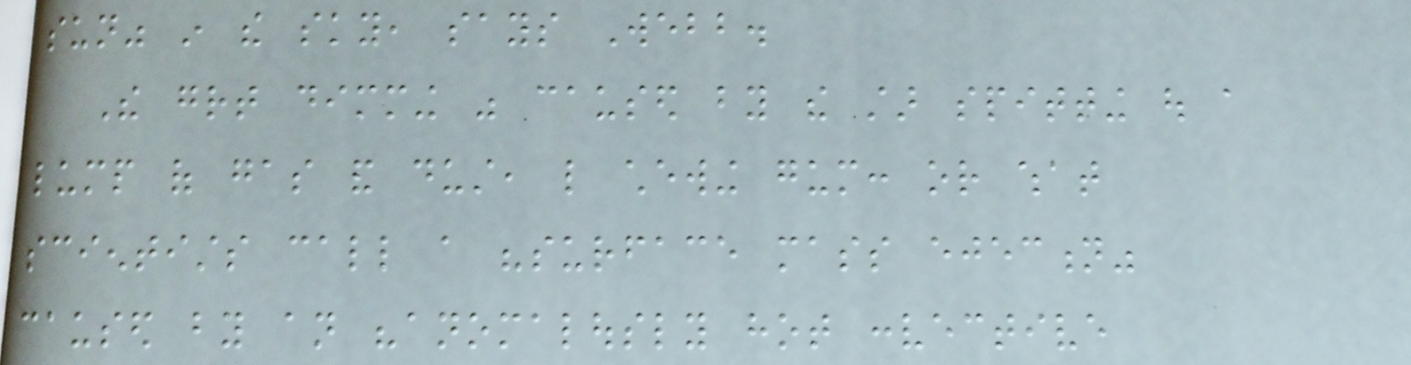sun" in the sky, says Webb.
The great dimming was caused by the star spitting out a
lump of gas and dust, like chewing gum: or what
scientists call a "surface mass ejection"
caused by an "anomalously hot convective
